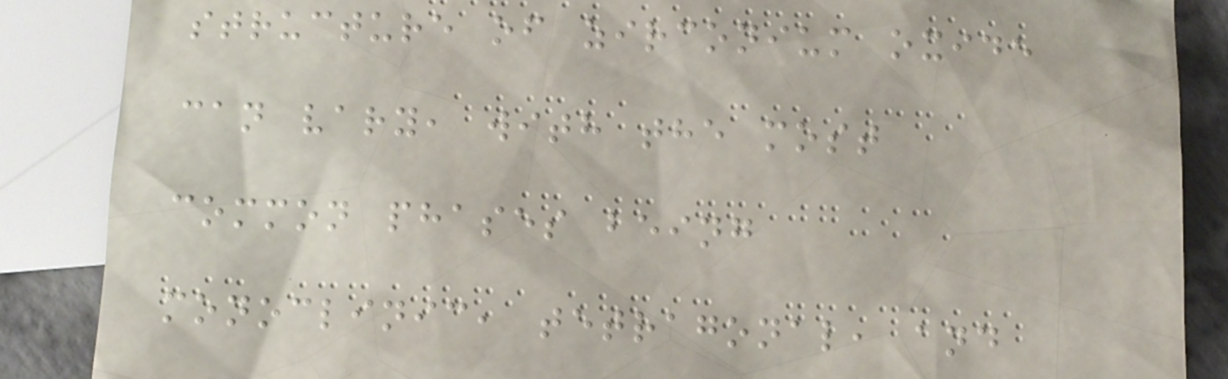structure of zirconium oxide
can vary, with the most
common phases being
monoclinic, tetragonal, and
